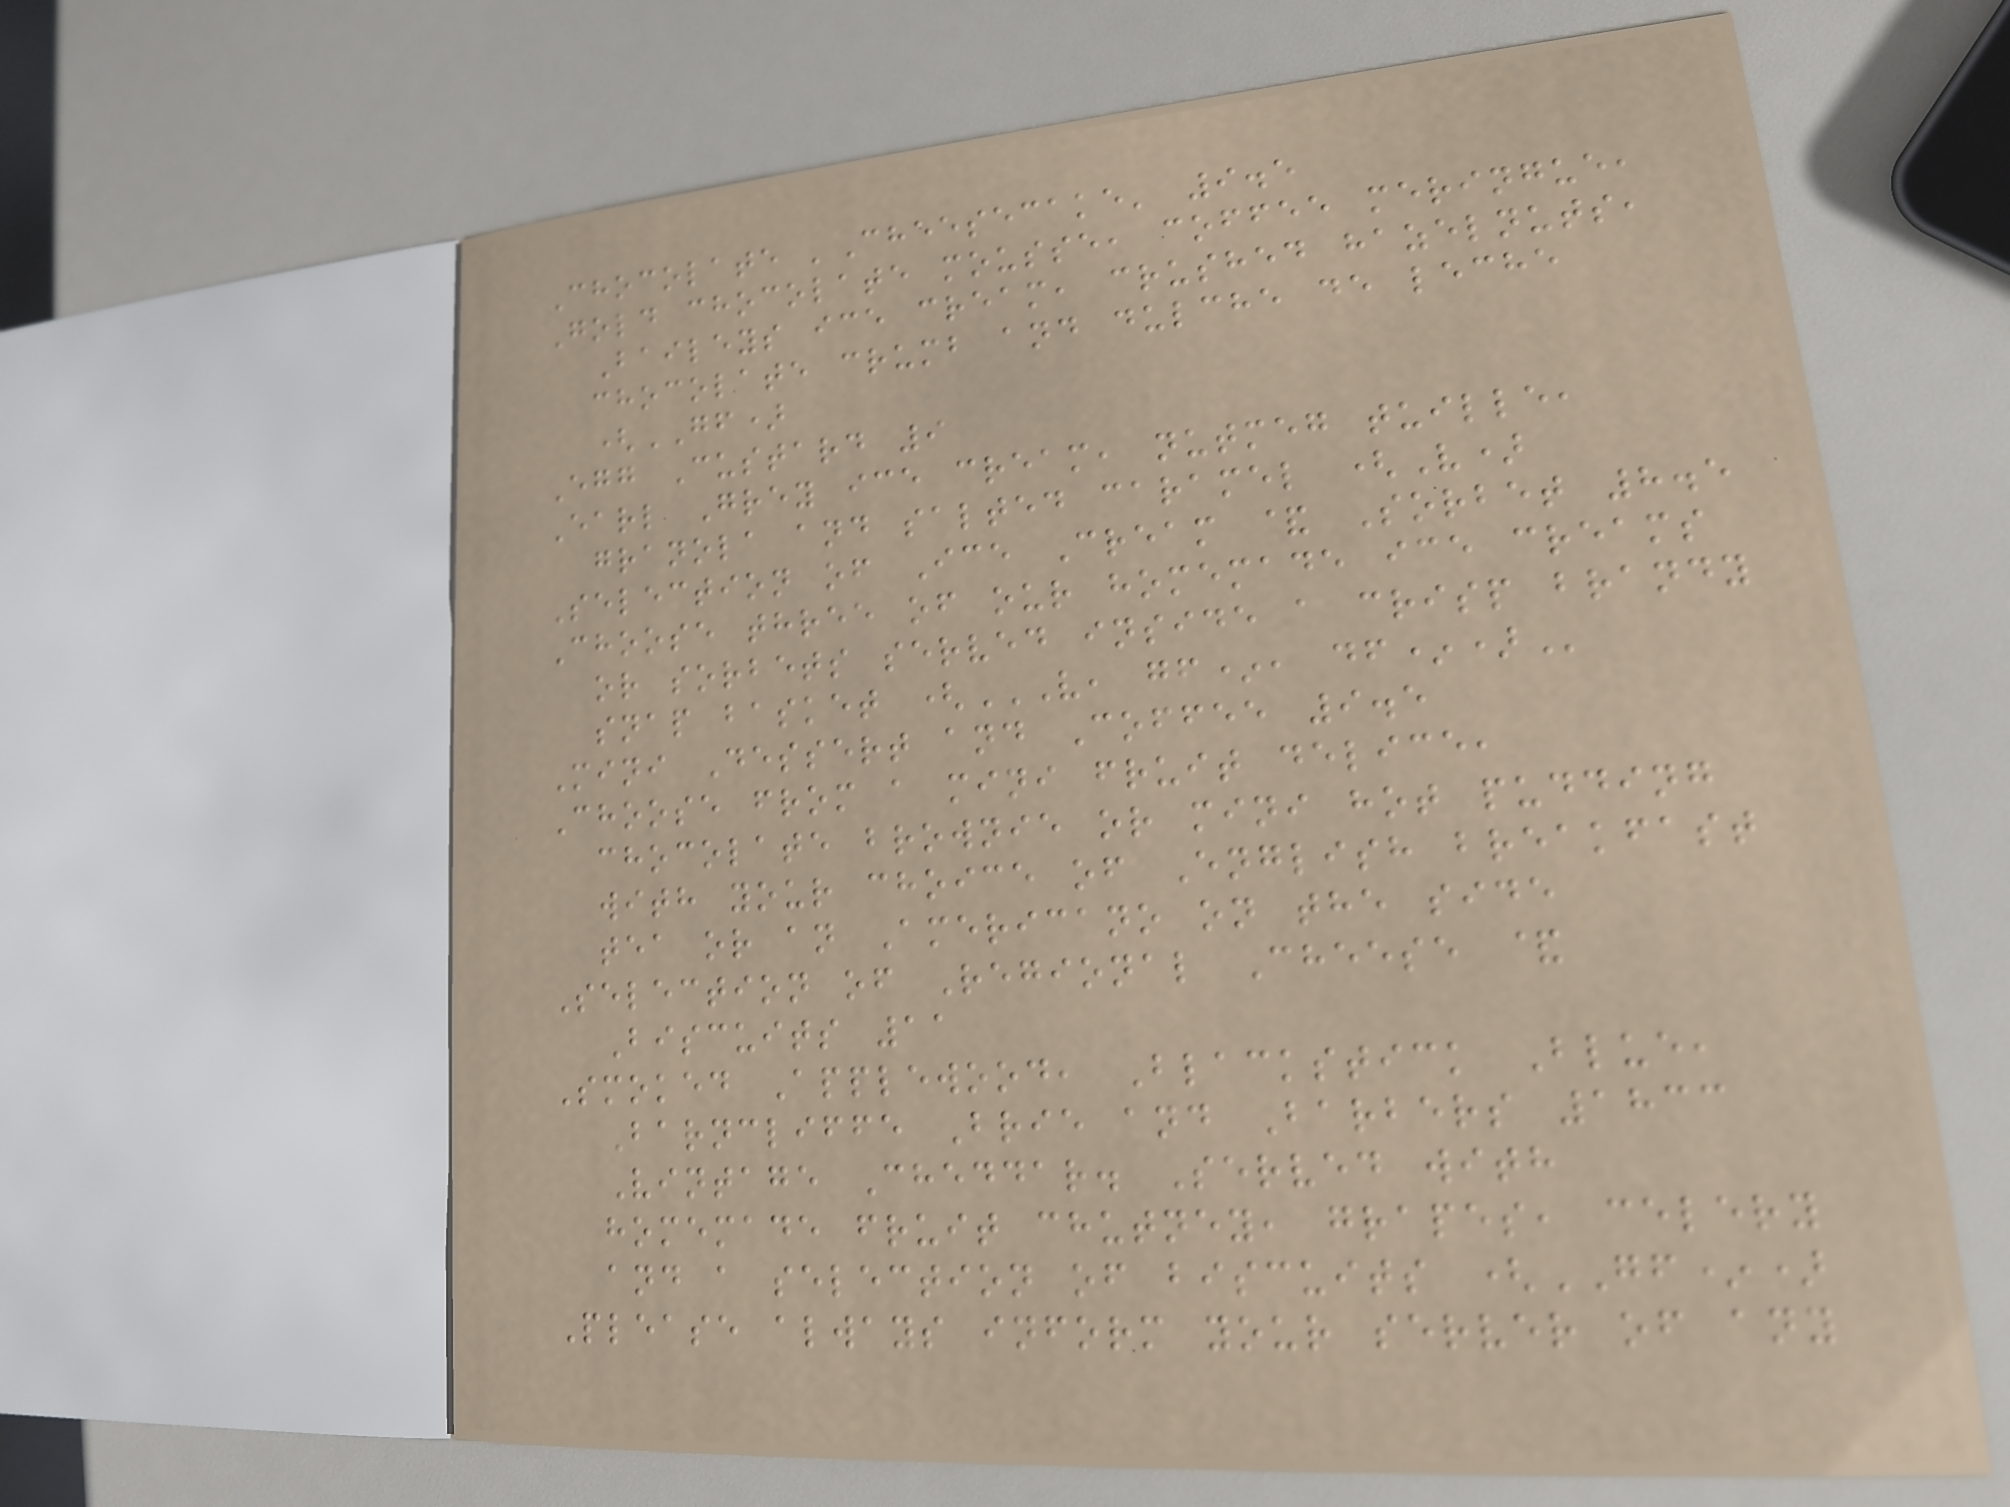Chocolate 'Cheesecake' 9.5
Gold chocolate mousse, coffee meringue,
Baileys ice cream, crushed hazelnuts,
chocolate crumb and dulche de leche
(GF)
Egg Custard 9
Earl Grey ice cream, nutmeg tuille,
granola and salted caramel (V)
Selection of Ice Cream & Sorbet 8.5
Choose three of our homemade ice creams
or sorbets served inside a crisp brandy
snap basket (V, GF*, DF*)
Mini Dessert and Coffee 9.5
Choose from a mini fruit delice,
chocolate brownie or mini hot pudding
with your choice of English breakfast
tea or an Americano on the side
Selection of Regional Cheese &
Biscuits 11
Smoked Applewood, Blackstick Blue,
Barncliffe Brie and Barbers 1833
Vintage Cheddar. Served with
homemade fruit chutney, grapes, celery
and a selection of biscuits (GF*)
Please always inform your server of any
